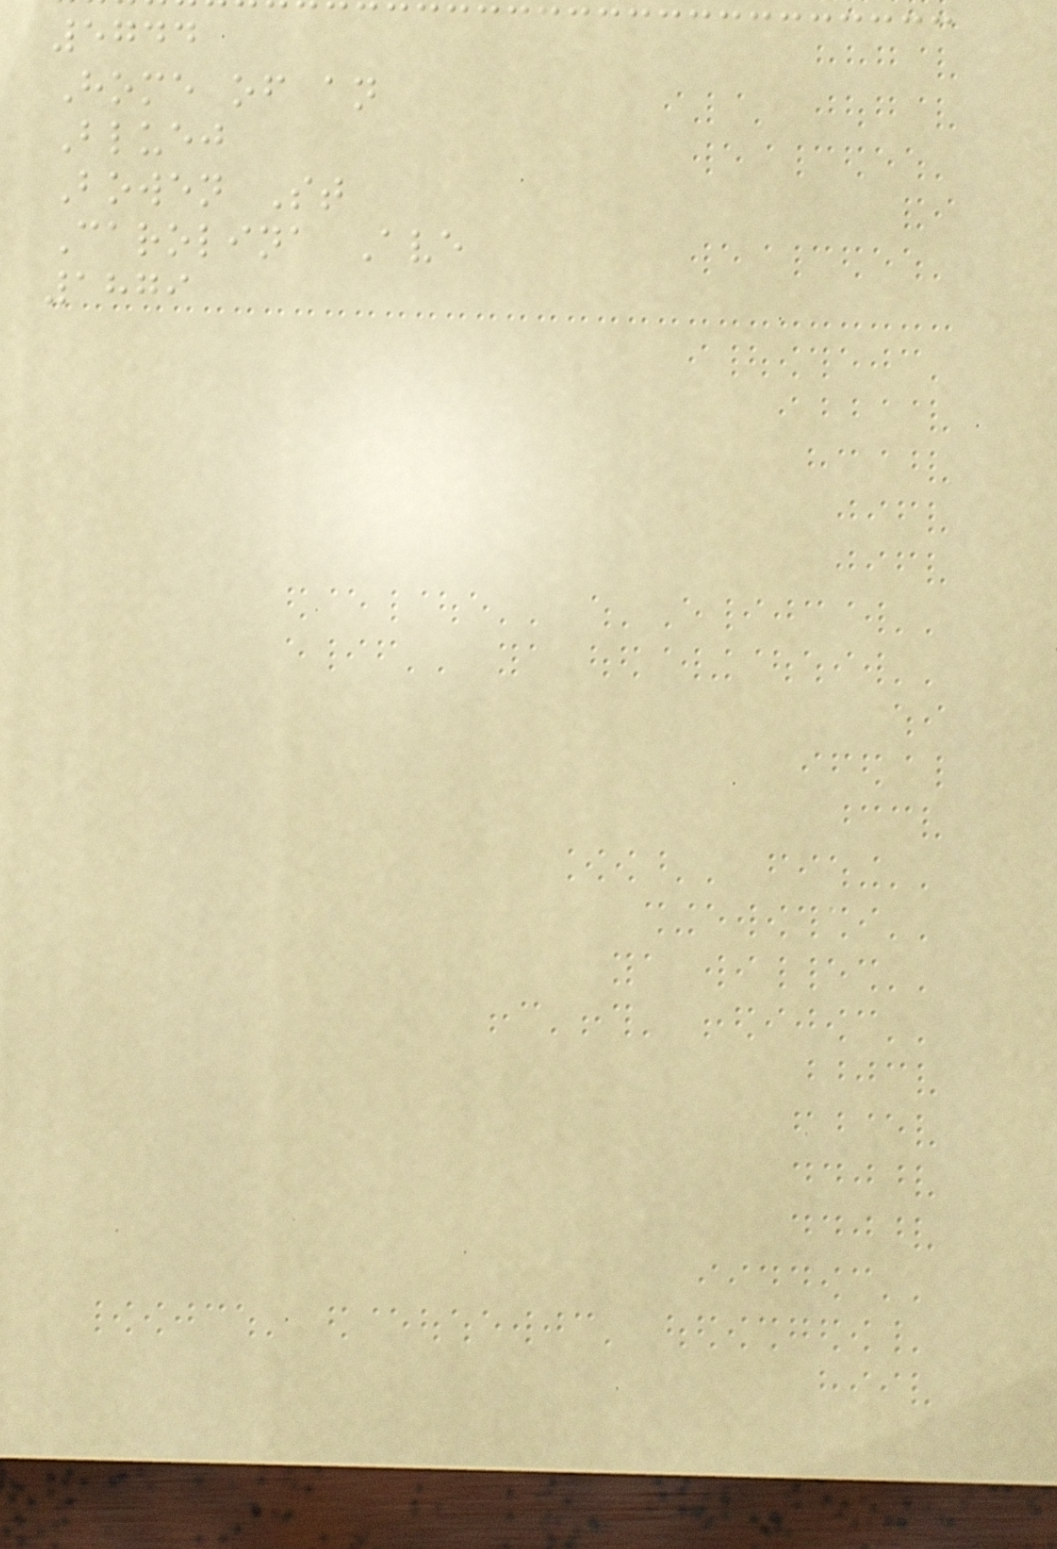5744
Home of an
Bluej
Bowen St
Carolina Ave
1879
